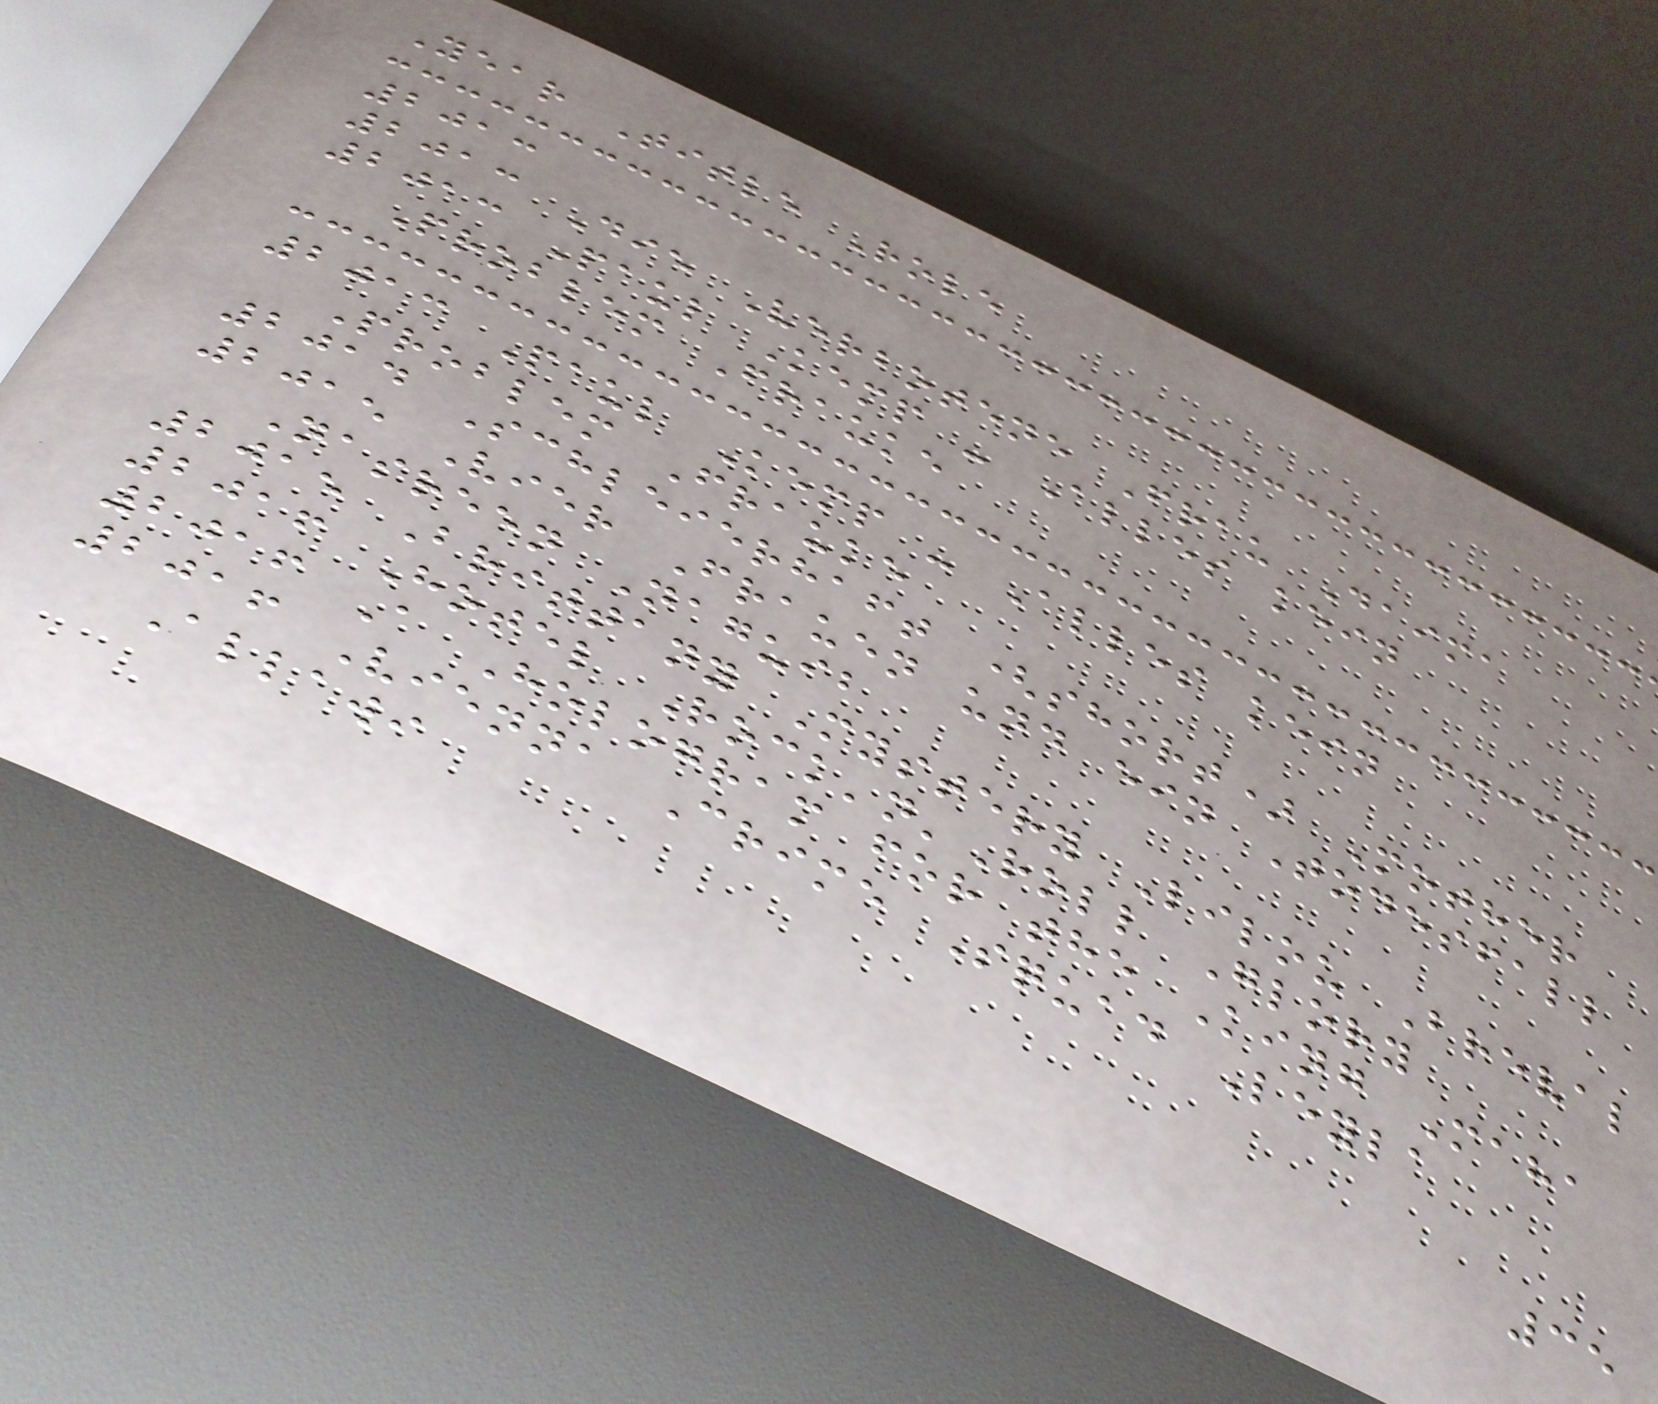Year Title Role
2013
2013 Die Verbotene Frau Daima
2013 Paul Kemp - Alles kein
Problem Frauke
2013 Paul Kemp - Alles kein
Problem Frauke
2014 Schleierhaft (short) Mother
2015 Vier Frauen und ein Todesfall
Nasreen Naguib
2015 Brittany Mystery Lilou Breval
2016 Hotel Rock'n'Roll Glory
2016 A Hologram for the King Maha
2016 Vienna Crime Squad Leyla
Allawi
35
